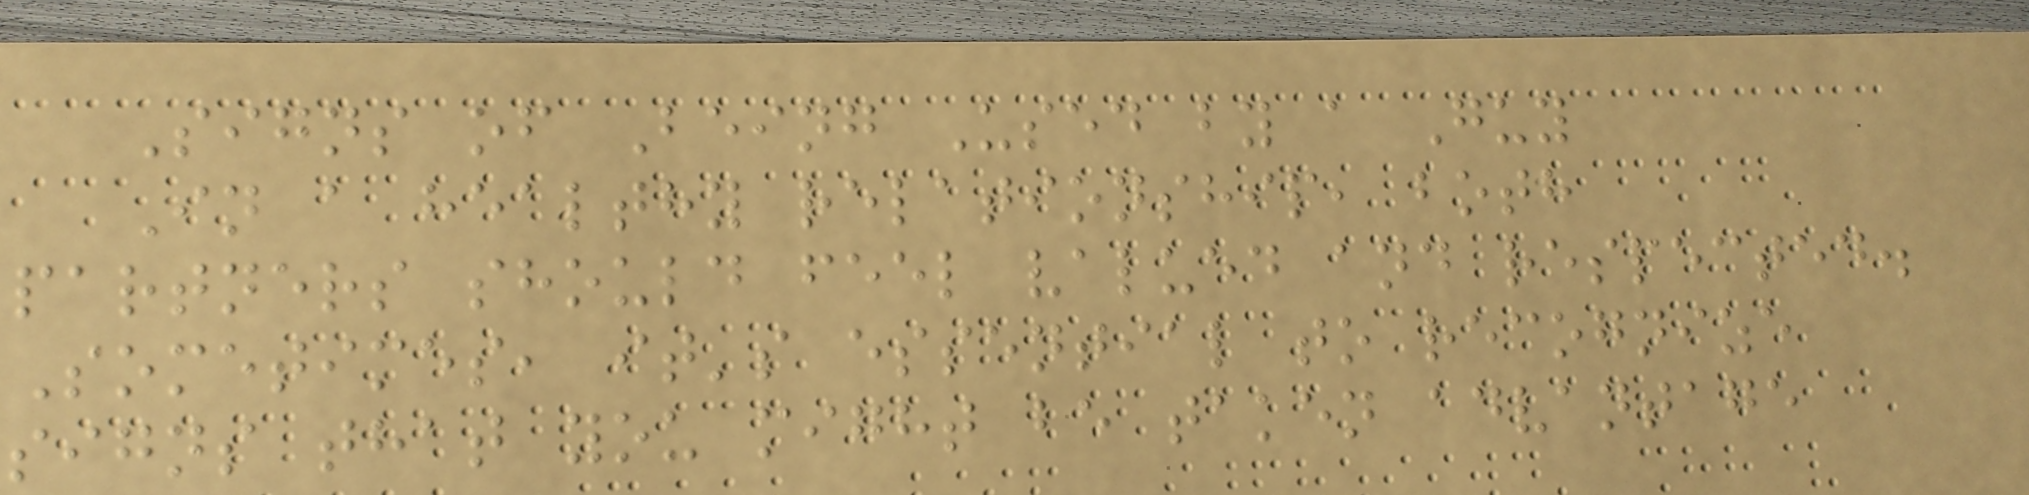Signs of Being Used by a Guy
In a healthy relationship, both
partners should feel valued and respected.
Sometimes, it's essential to recognize
signs that you might be taken advantage
